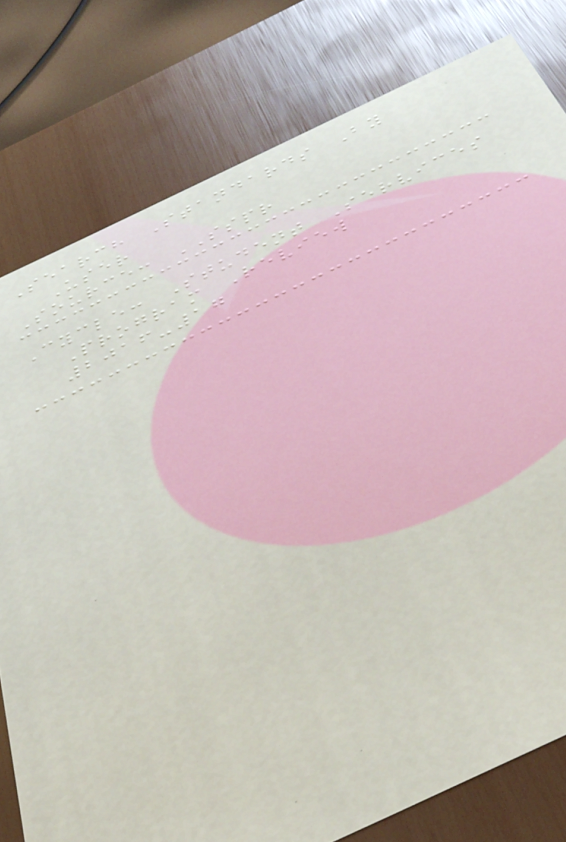Search Standards By
User
Source: SSPR
Cycle: Student Services
Program Review
2016-17
